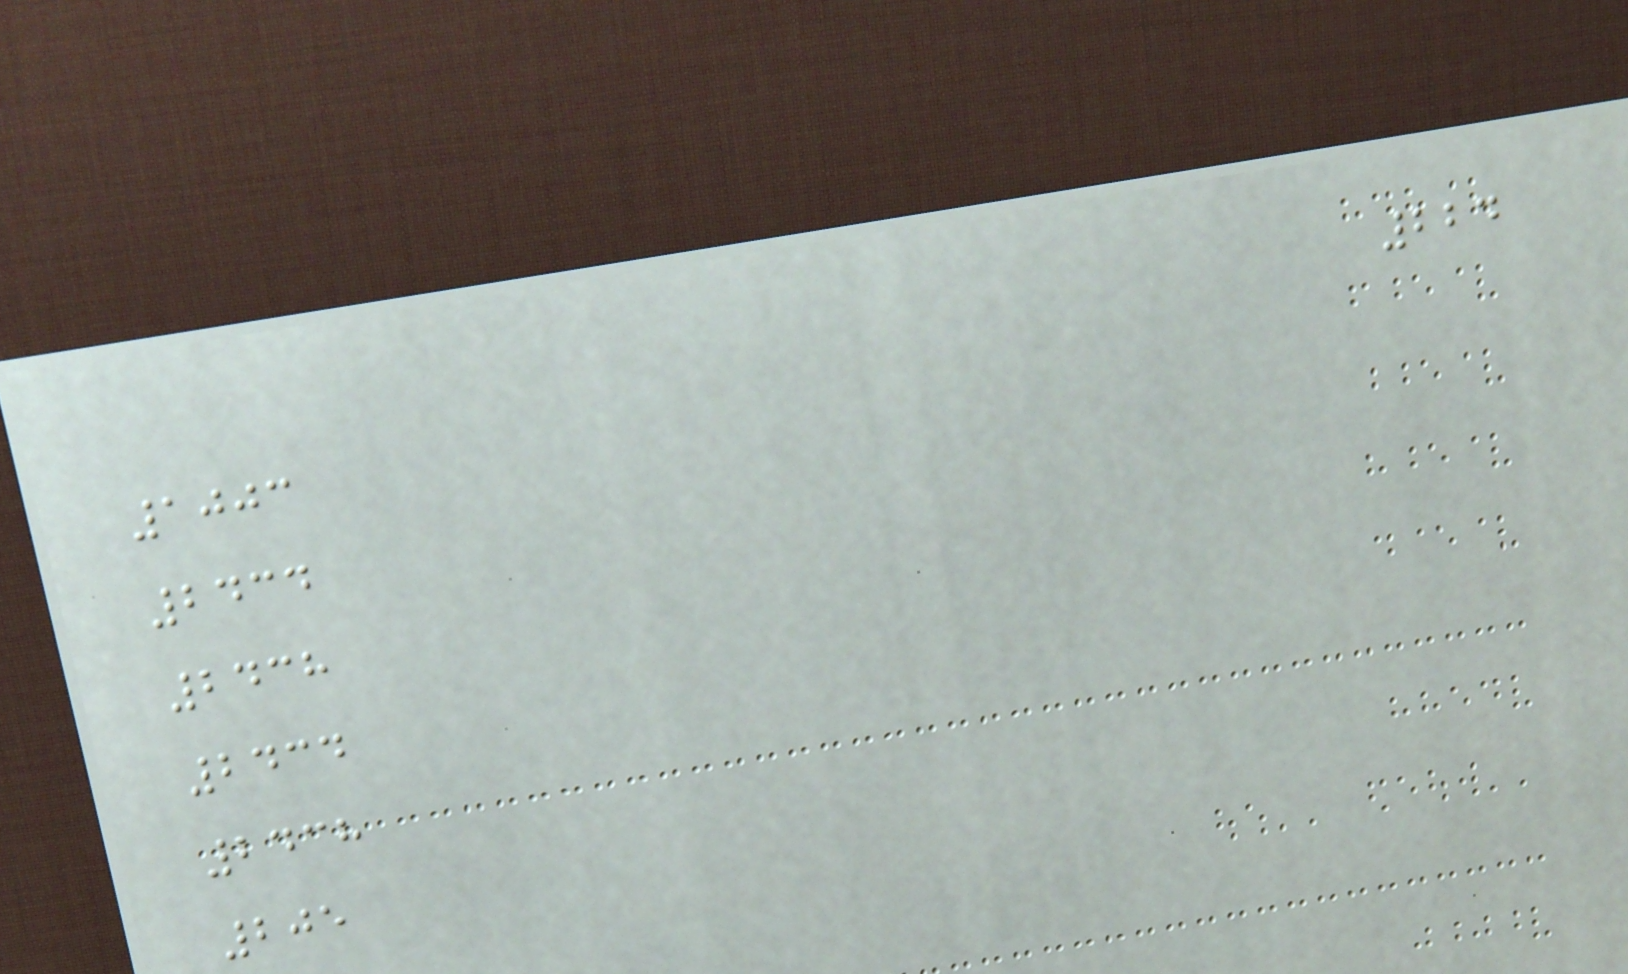224
1003
2434
2438
2434
2438
205
